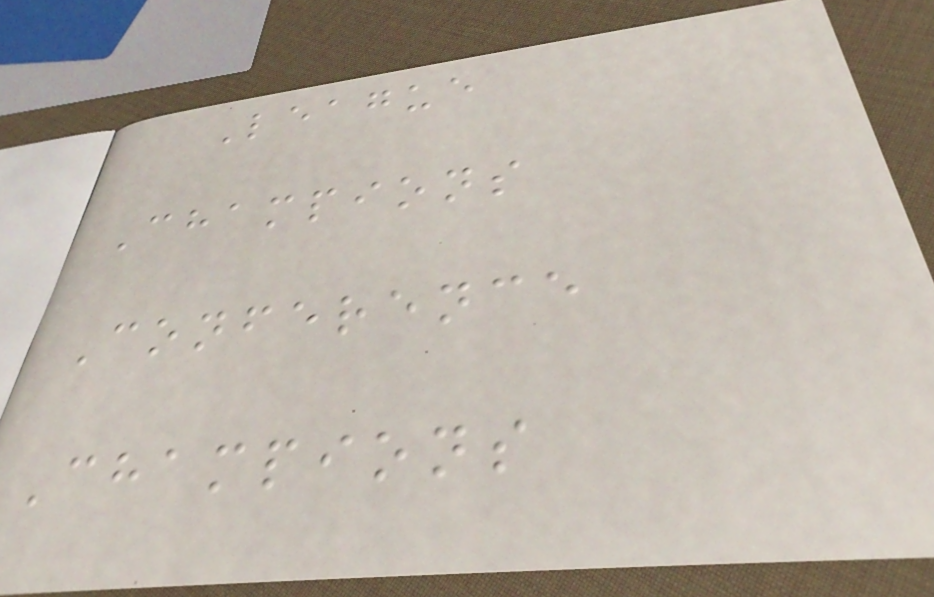League
Champions
Conference
Champions
